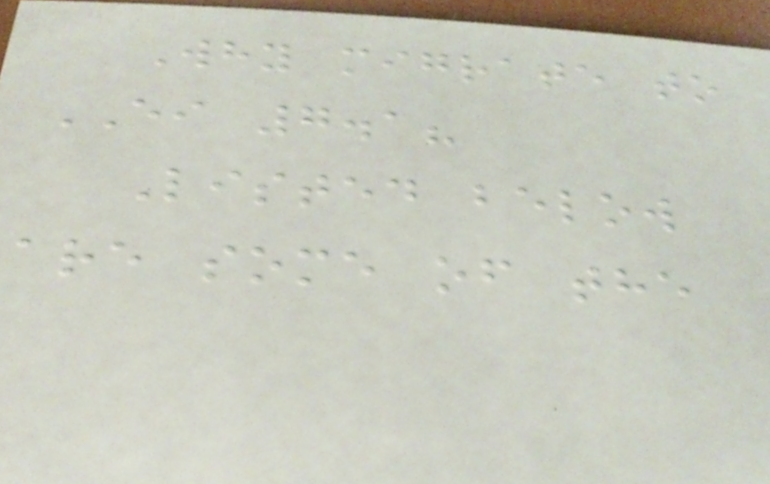Why migrate to
EI 7.1?
Listed below
are some of the
